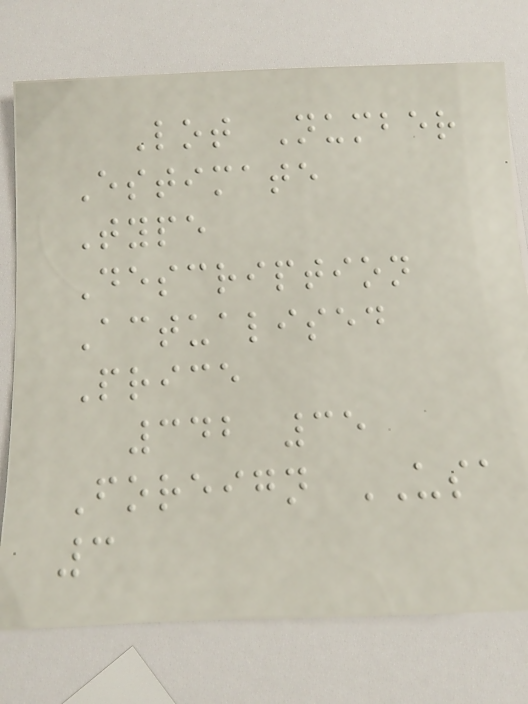Lot Number
Estimate
Type
Description
Actualised
Price
342 35
Foreign USA
3
